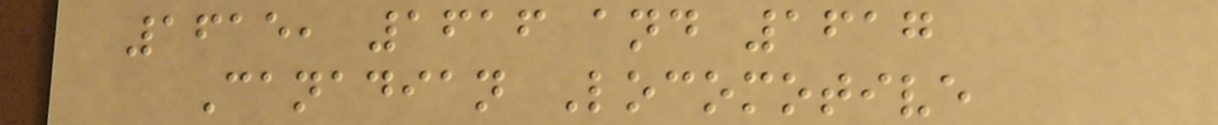1615, 1616 and 1617
Canadian Locomotive
